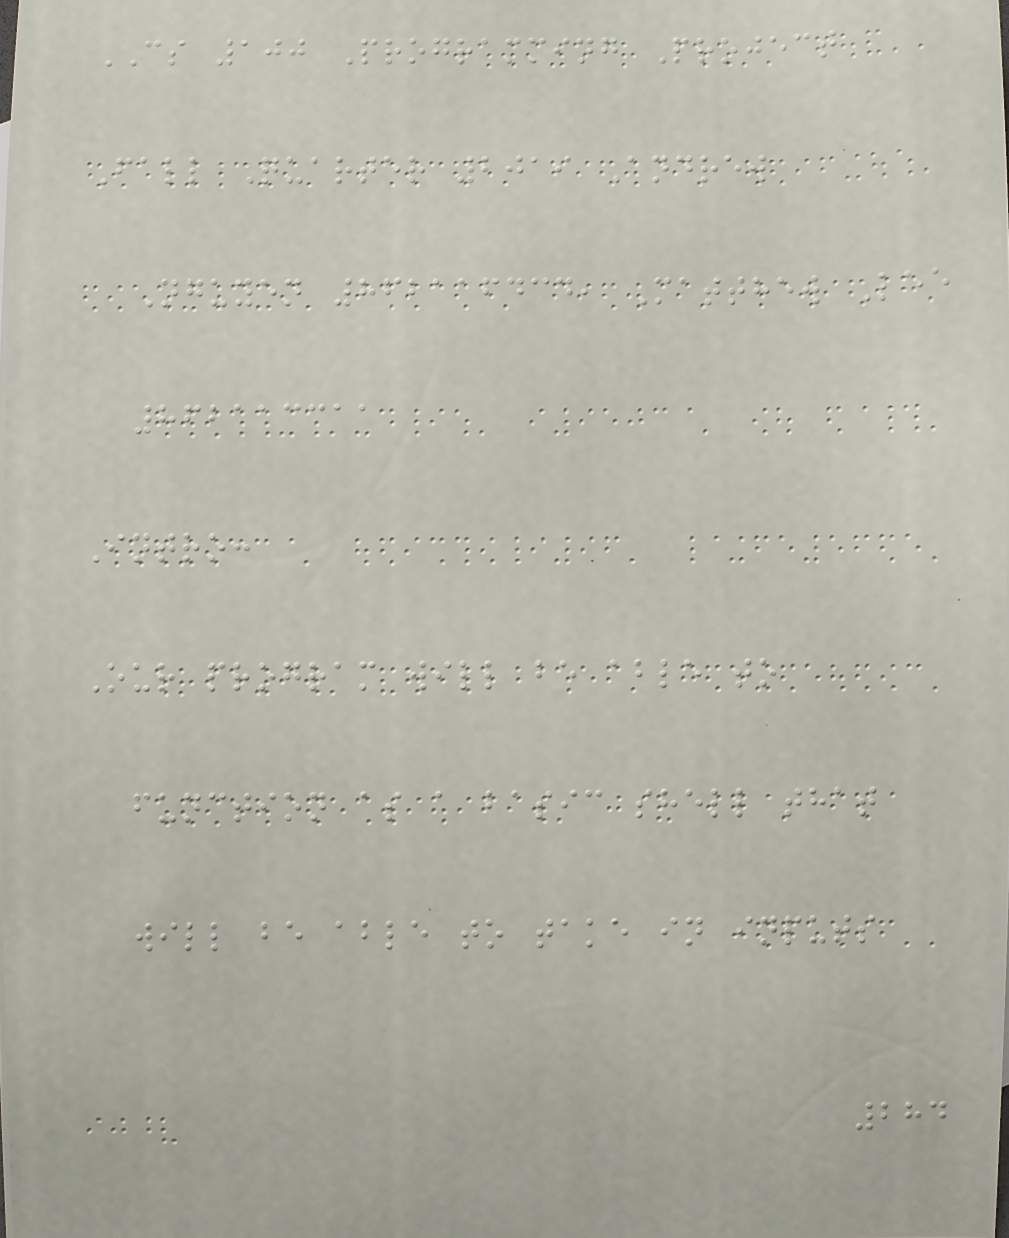CS 100 Programming Project
Fall Quarter 2019 Andrew
Nguyen 862116434, Matthew Lee
862113311
Intro:
Our program will be able to
function as a basic shell that
will be able to take in inputs
284
